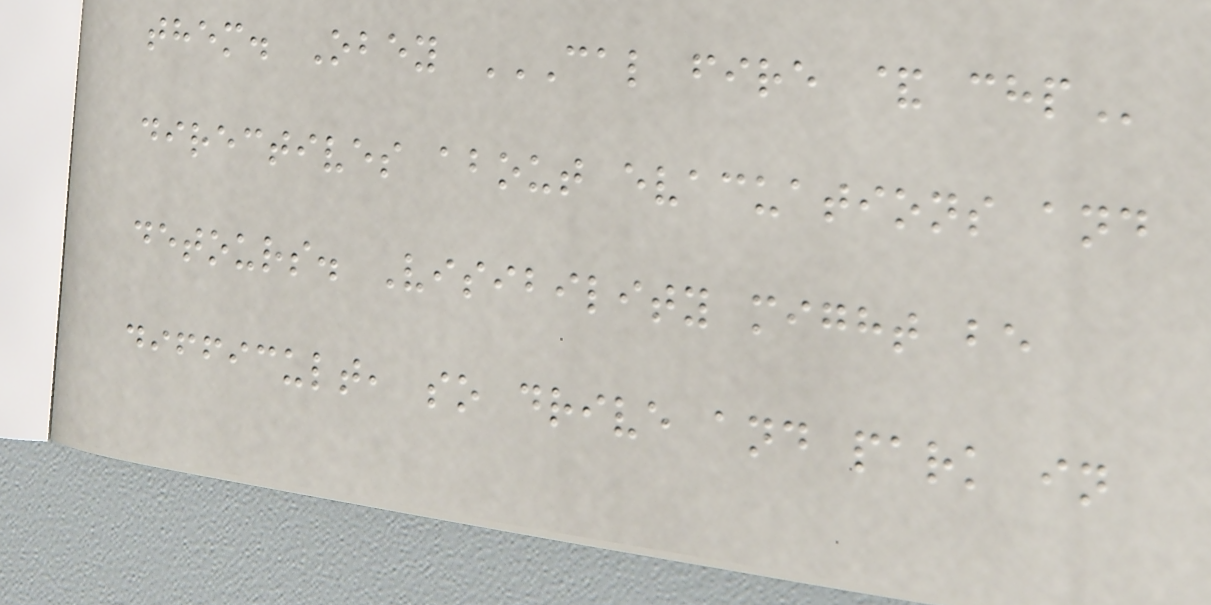them. Obey CAL FIRE & CHP
directives about evacuations and
detours. Visibility might be
difficult, so drive and park in
